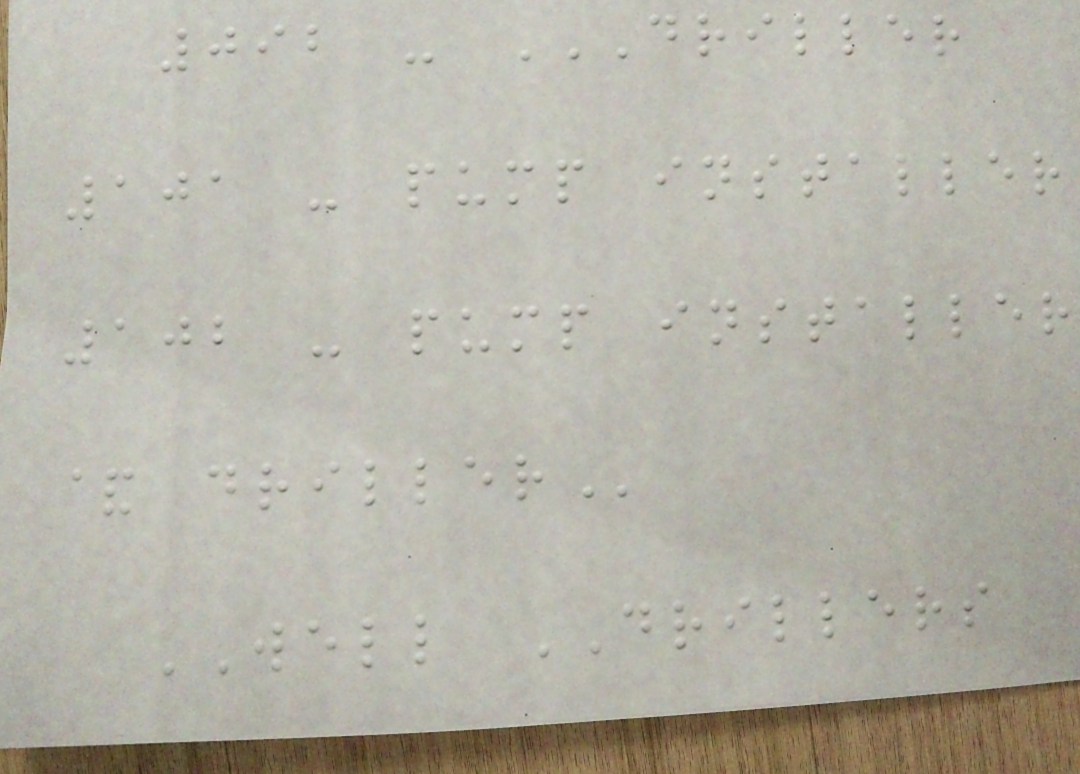092 - DRILLER
101 - PUMP INSTALLER
102 - PUMP INSTALLER
& DRILLER
WELL DRILLERS
